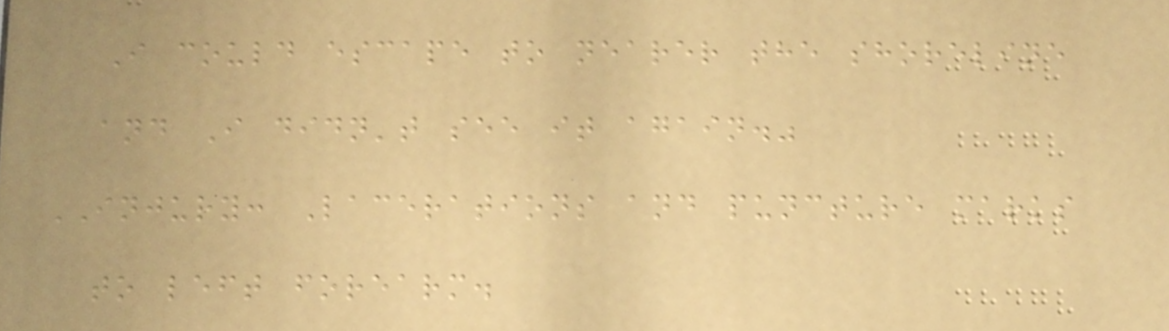I could escape to nearer the shoreline
and I didn't see it again."
INJURY: Lacerations and puncture marks
to left forearm.
